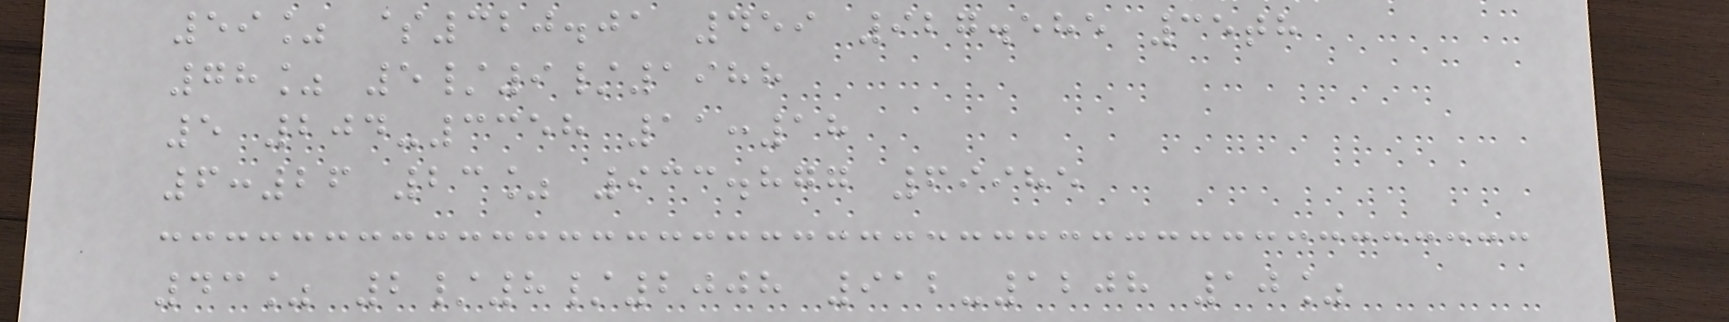59% $320.01 459 927.585 35th
78% 5/9/1988
5 204-3358 11:18
6:26 23% 933.877 69985
43% 2/8/2008 912-1208 10%
